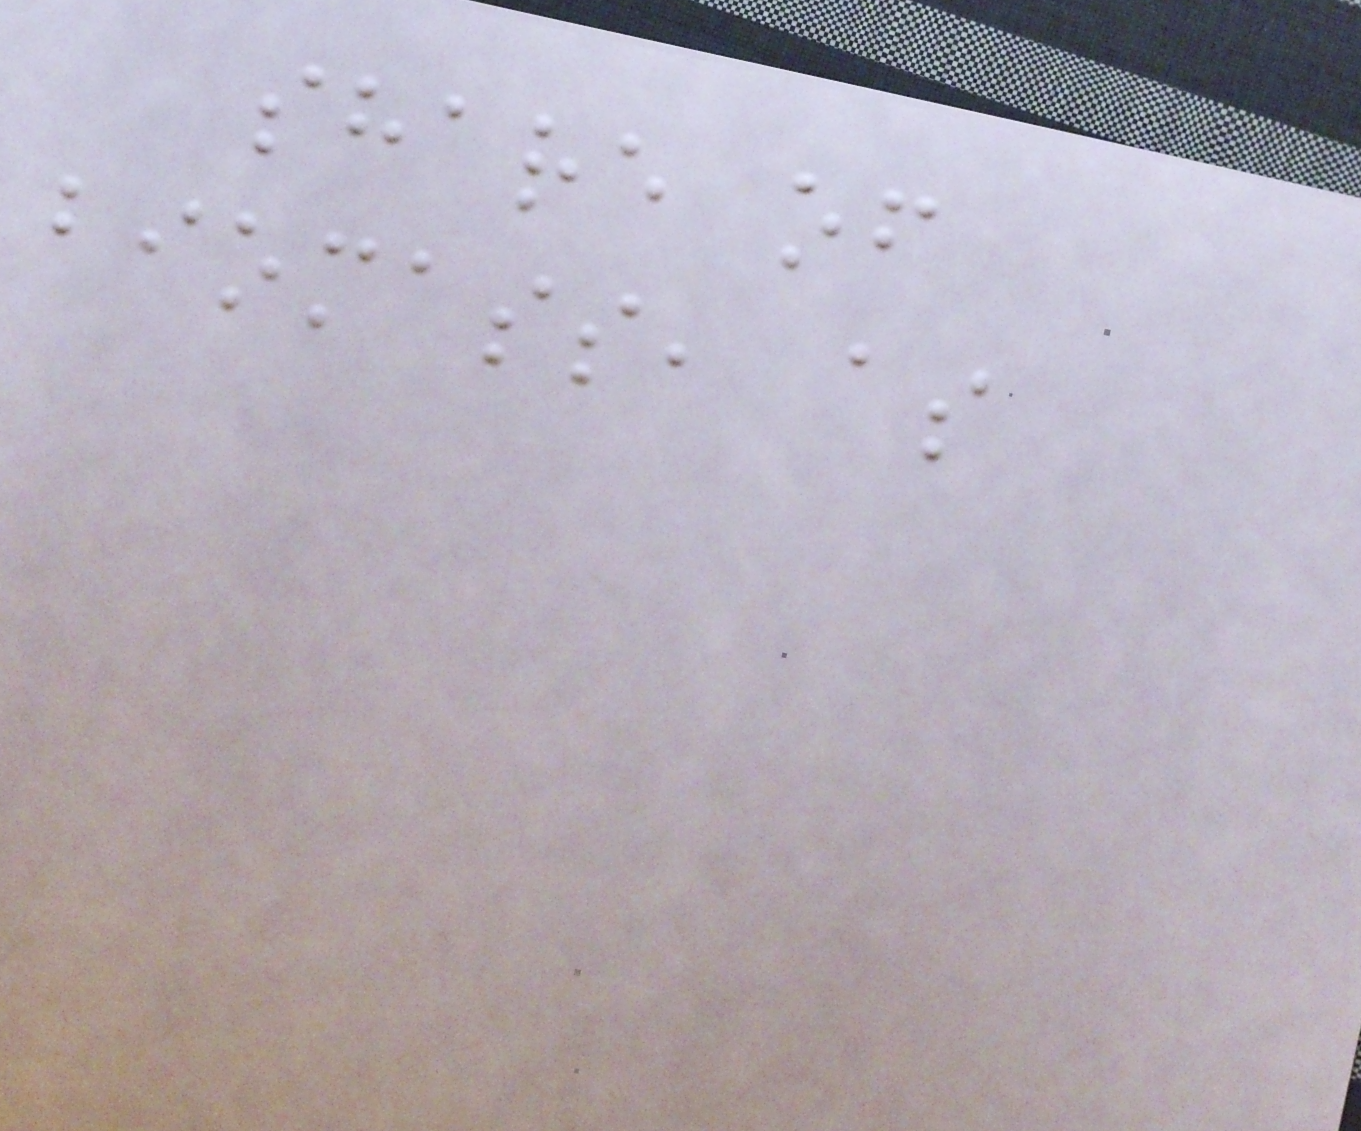share of
biomass, as
